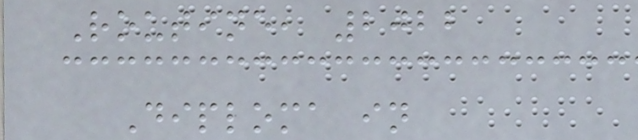Routine, 2022
Diploma in
